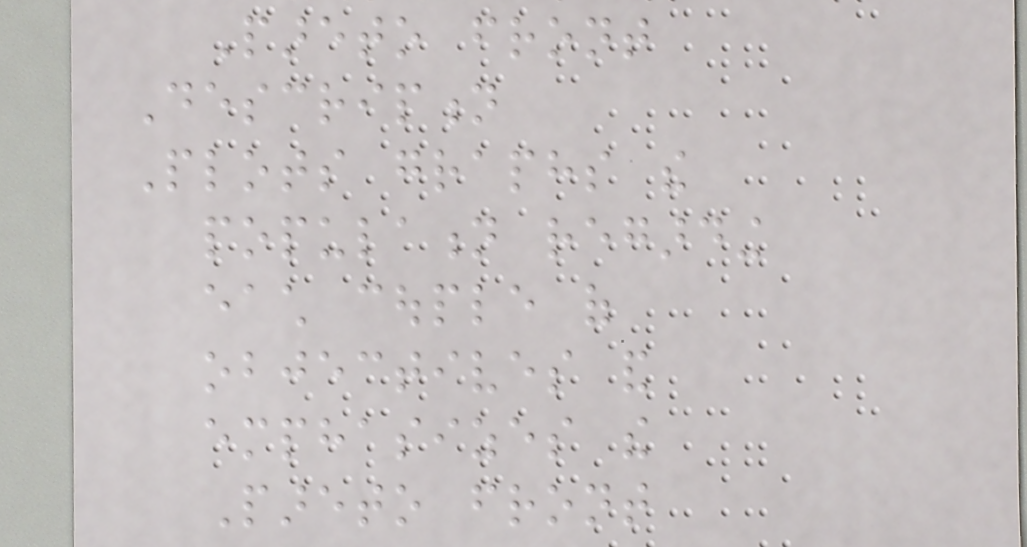Pareto front
Description
Plots graphs the
population regarding
each couple of
objectives and
emphasizes the
Pareto front
